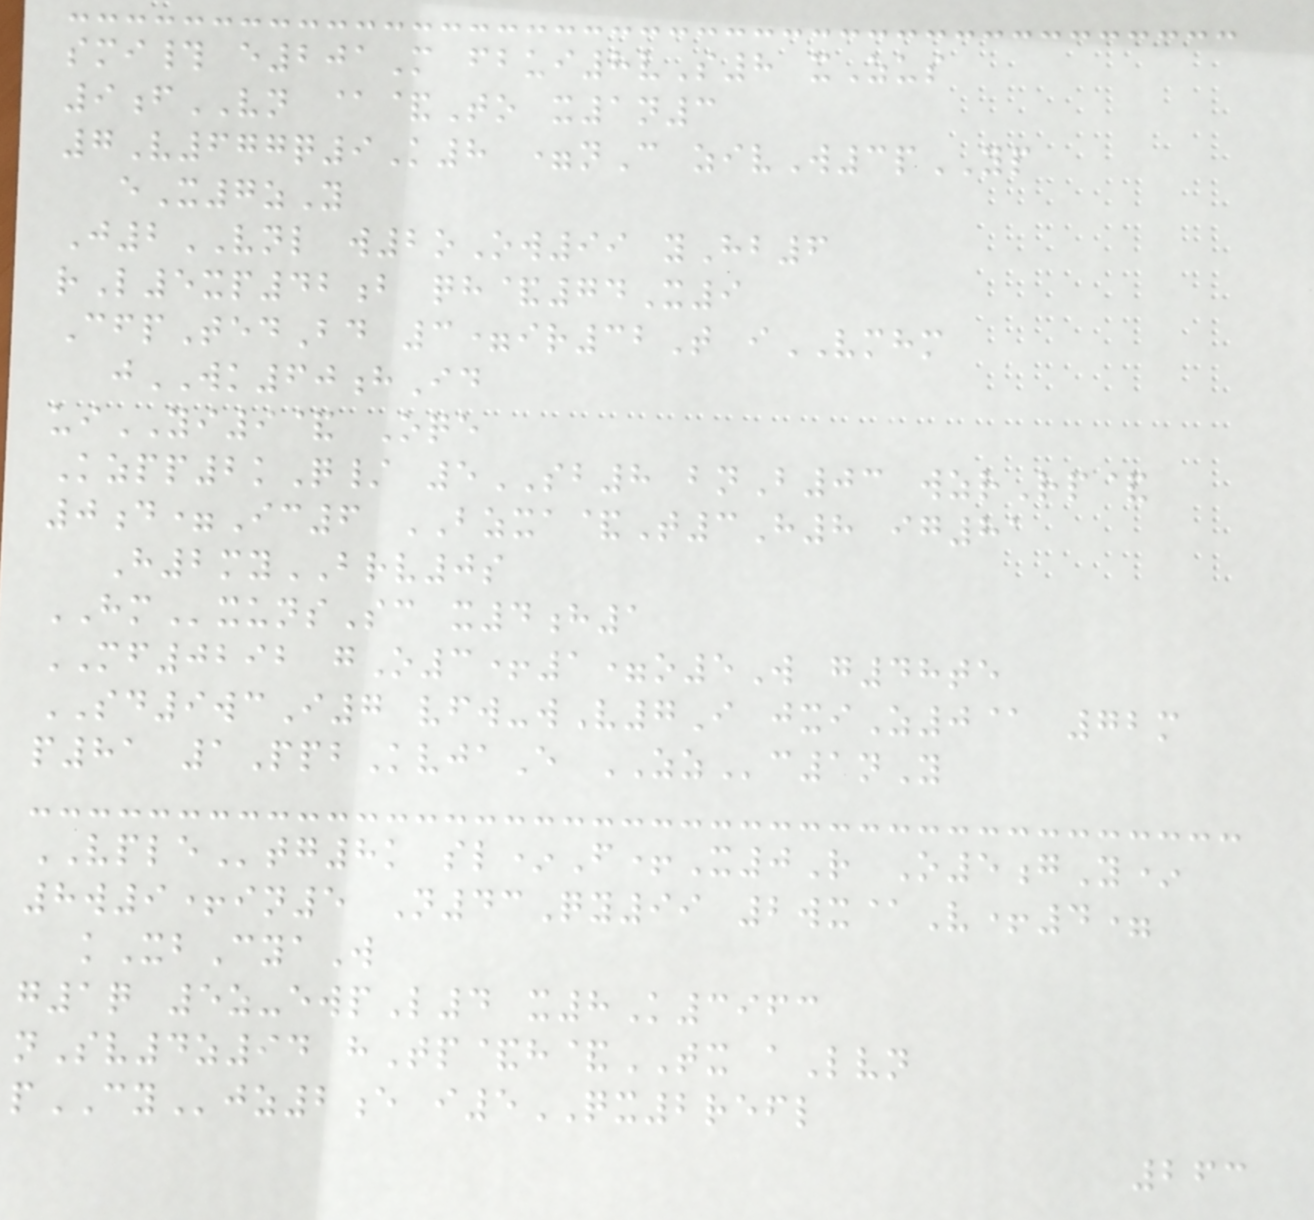smi# e201M fbui8vS8 xZus
9fVN @&To x1n3
7V677q9K8 =nC zivW3pYP
eX7zY
J2VNL w2oOw99 yHb6
rL5xp42b qh&74X9
CfpTedBd 3=ir32T iVMHM
jWK60hId
uiYI9& Oqe
Kzpp2kQ/ 5SB8 bnB03 wzrRp&
0d=Ic6 BZXA&T3H8 ig81
H2myBRV0s
HMxunsSc x4h1
MF0292 gO3+1=o5W g48te
SD9wcI7 vfw-wV7I jxiZ0@ 72m
p81 1PpbKvjaE ZZc1nY
VPLEtg8k sl*F+X0R O5gY*
8w9+in5 N43Qy99 2wx@V+4=
kXbCyaW
g1q 5z-ewpL4 x8K3963
nSv4z94 hTp&h&TX aLvn
pCYjz2e i5QX2refl
263
